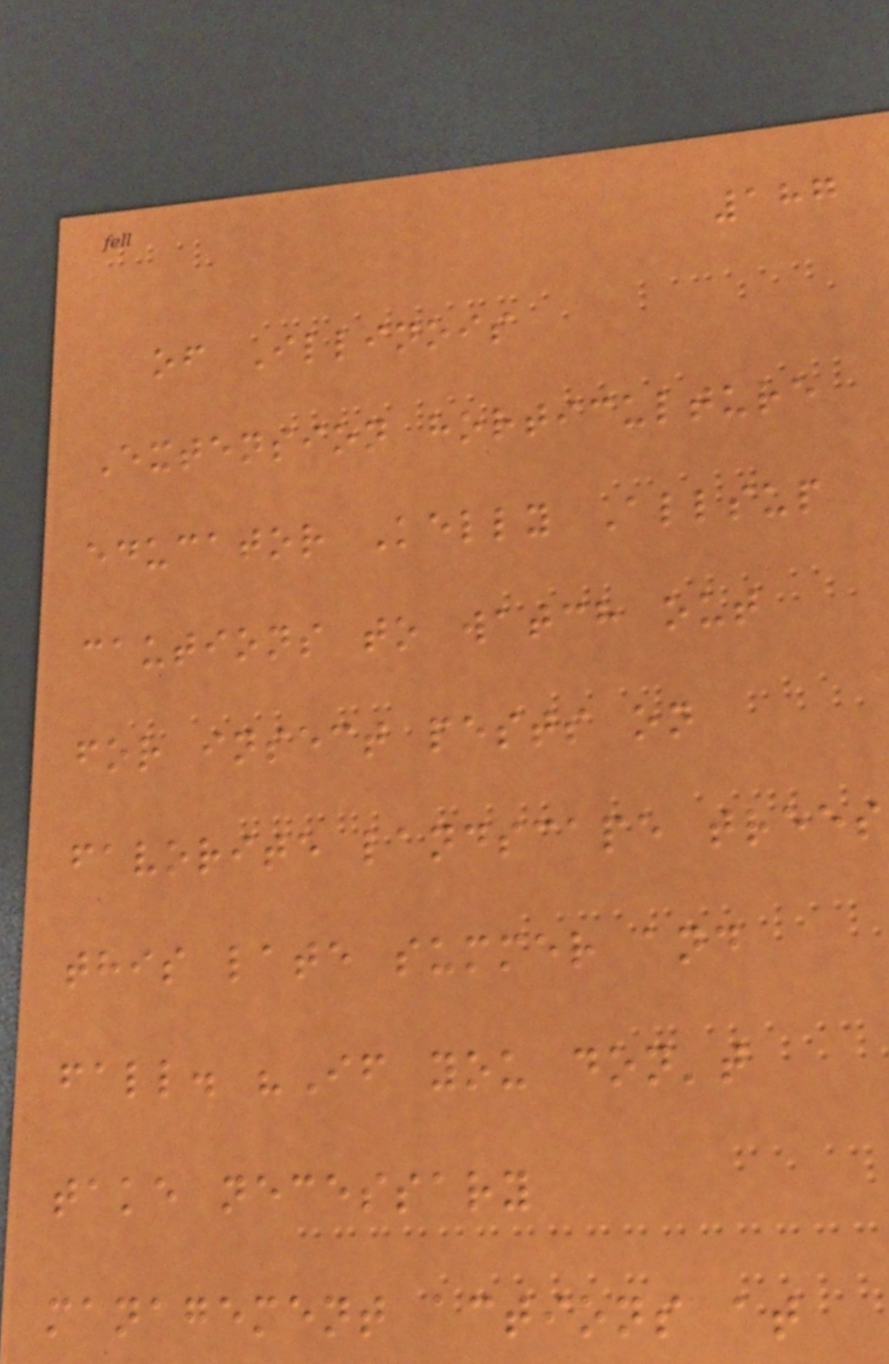187
of Illinois
Extension horticulture
educator Kelly Allsup
cautions to watch out
for insect pests on
favorite landscape trees
this late summer and
fall. "If you don't
take necessary
management actions at
